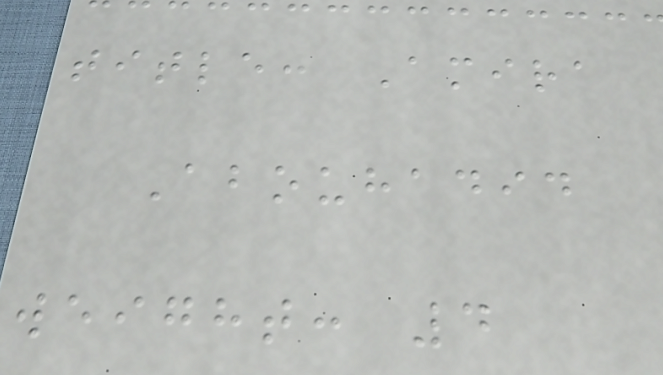title: Amira
Abouhadid
weight: 4
